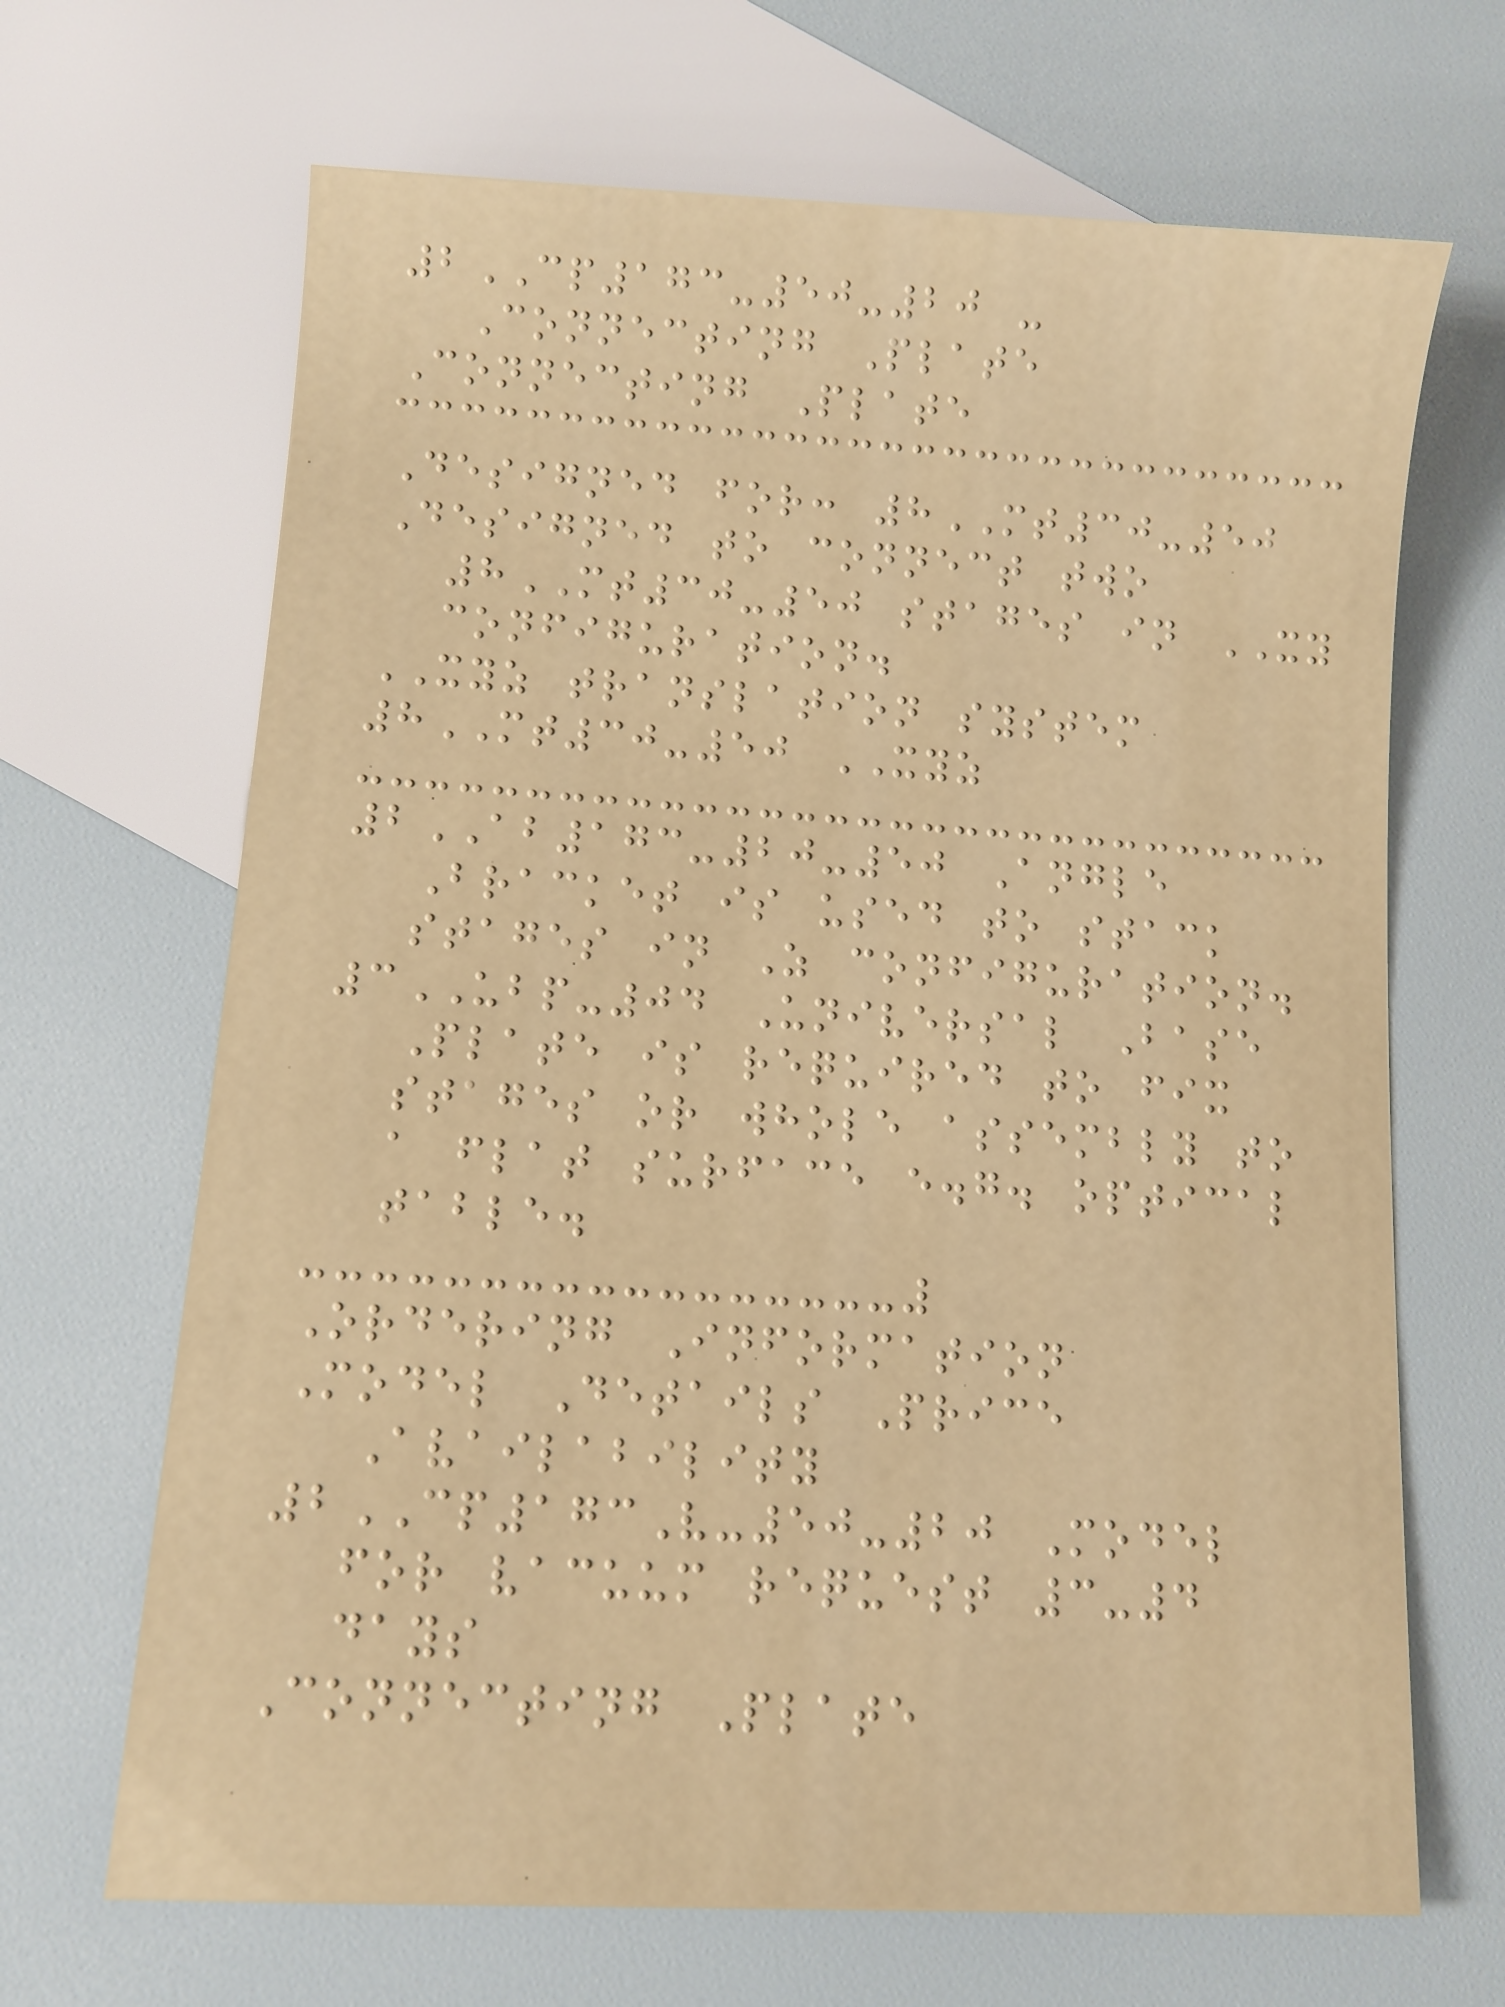2CP173-50-20 -
Connecting Plate
Connecting Plate
Designed for: 8MT30-50
Designed to connect two
8MT30-50 stages in XY
configuration.
XYZ translation system
8MT30-50 XYZ
2AB173-20-50 Angle
Bracket is used to stack
stages in Z configuration.
3UBP-04 Universal Base
Plate is required to fix
stages or whole assembly to
a flat surface e.g. optical
table.
Ordering Information
Model Details Price
Availability
2CP173V-50-20 Model
for vacuum request 3-4
days
Connecting Plate
